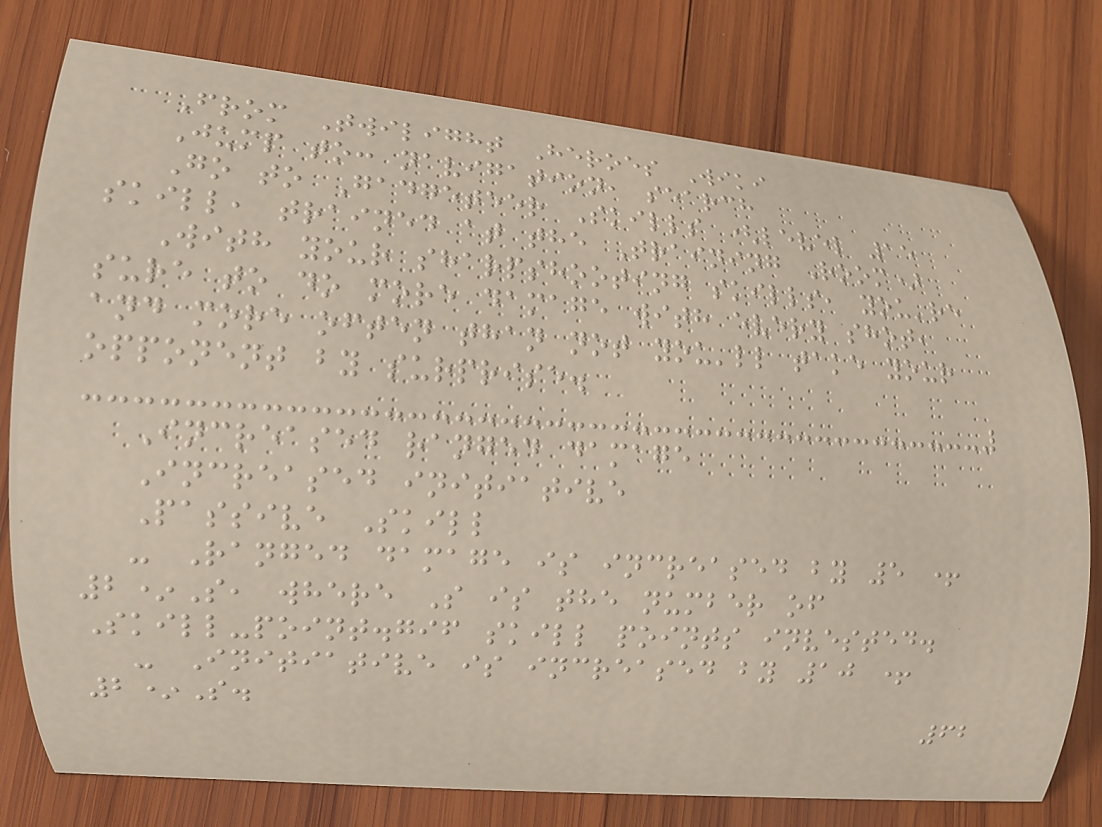From Twilight Heroes Wiki
Jump to: navigation, search
Go to Gadgeteer Skills (level 15
skill, trained at the Training Room)
With your sharpshooting skills, you're
sure to do more damage with every shot,
and more often than not you'll take your
opponent by surprise.
Increased ranged damage
Increased initiative
Passive Skill
- Ranged damage is increased by 5 +
2*S, where S is the number of
Skill-point.gif skill points invested.
- Initiative is increased by 10 +
2*S.
62
